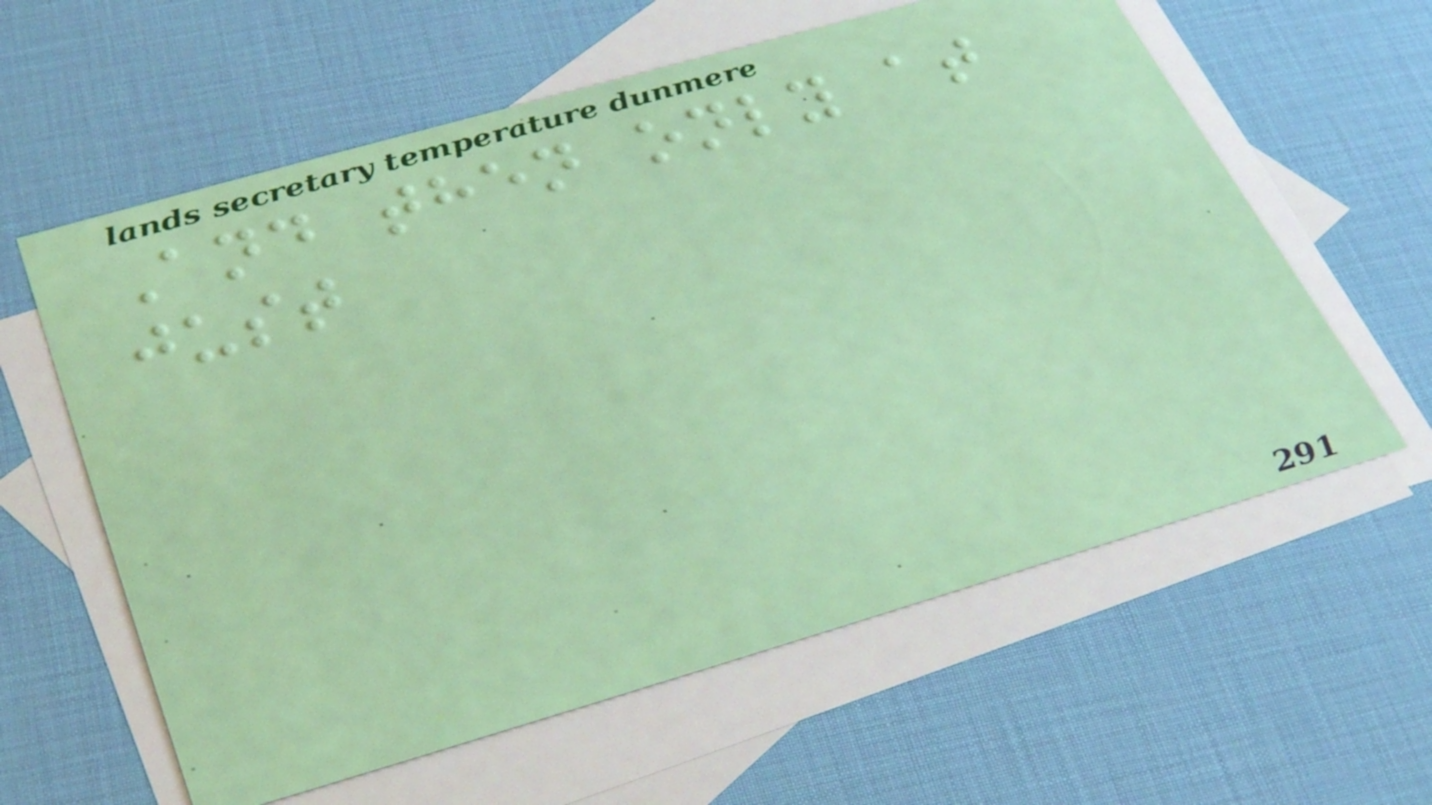And then only at
just
